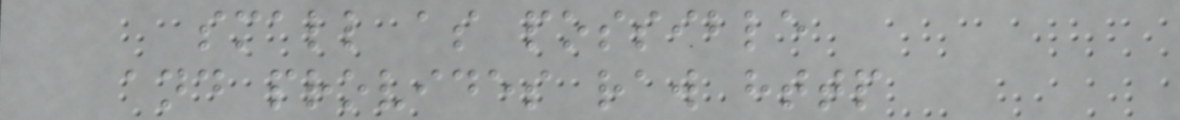small as possible
and provides raw http
